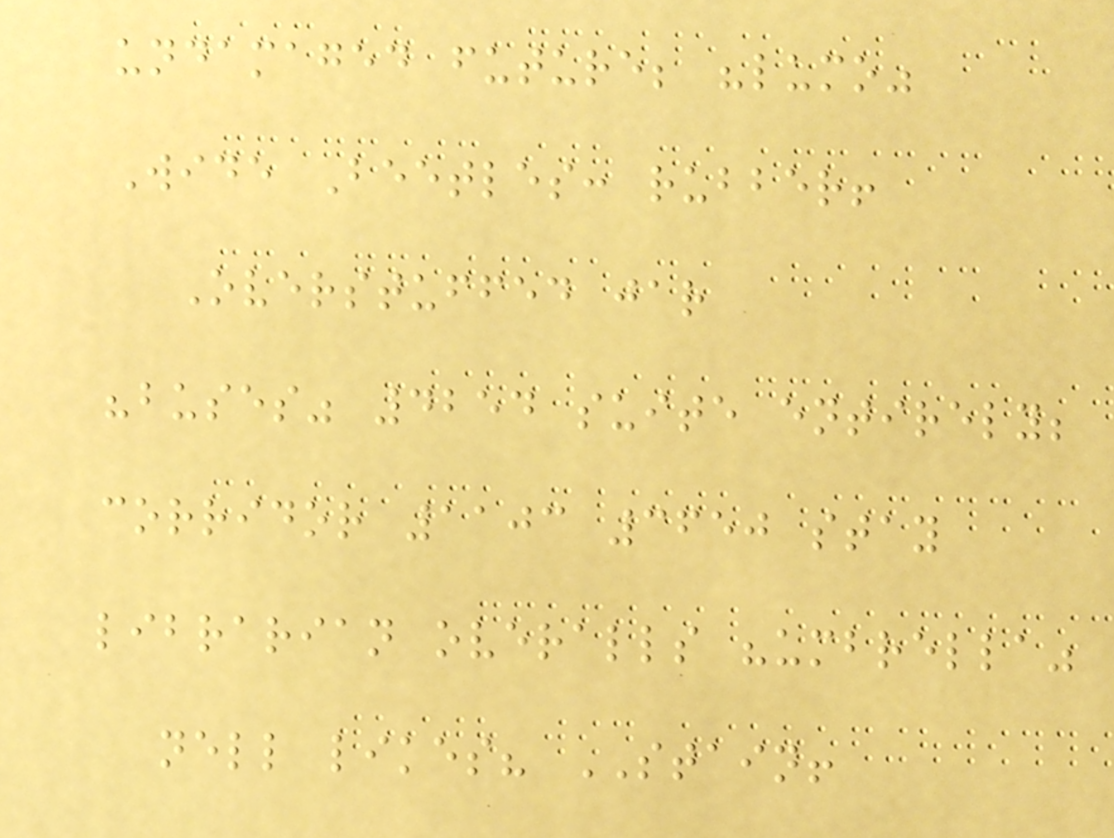undamaged future; "lumo"
Wide Beetles: rubber!
Overstuffed jar
"buses" 4254 suite entirely;
corridor 1103 3650 stay
librarian overalls "umbrella"
nell likes? STAIN!
